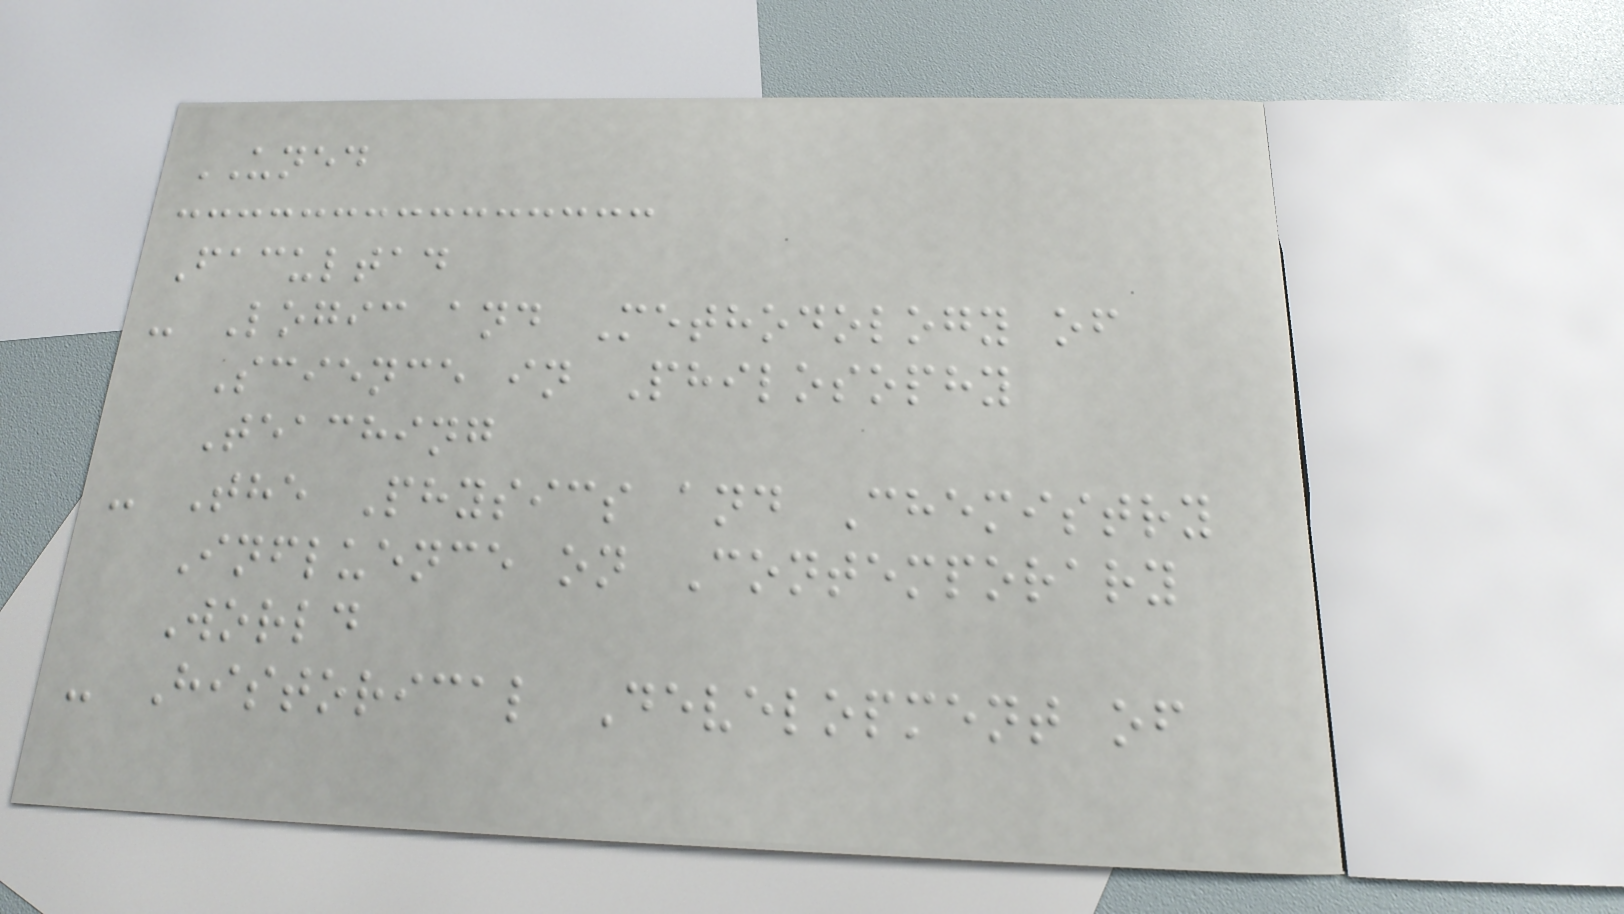UNED
Facultad
- Logic and Methodology of
Science in Philosophy
Teaching
- The Physics and Chemistry
Influence on Contemporary
World
- Historical Development of
